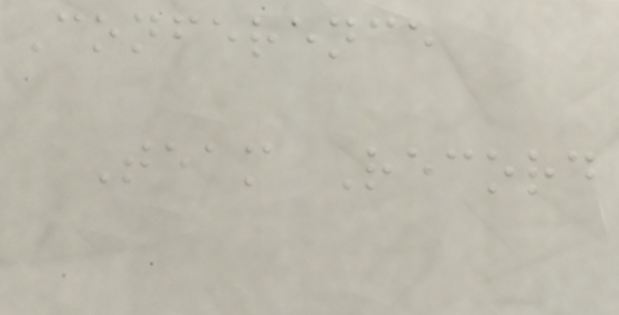Conference
Team Record
